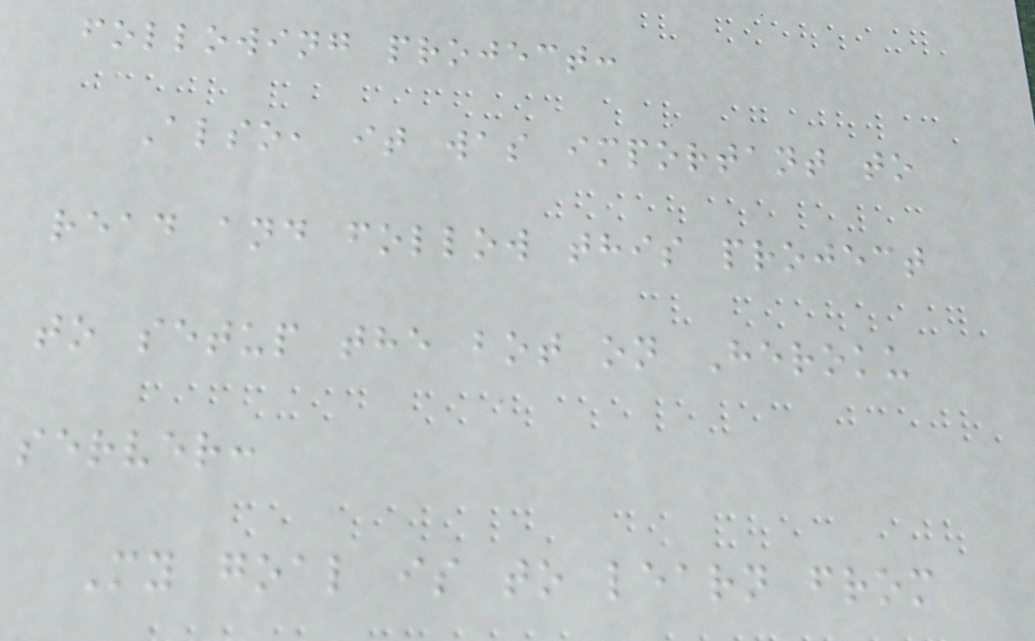following project:
Also, it was important to
read and follow this project
to setup the bot on Heroku
server:
My goal is to learn from
